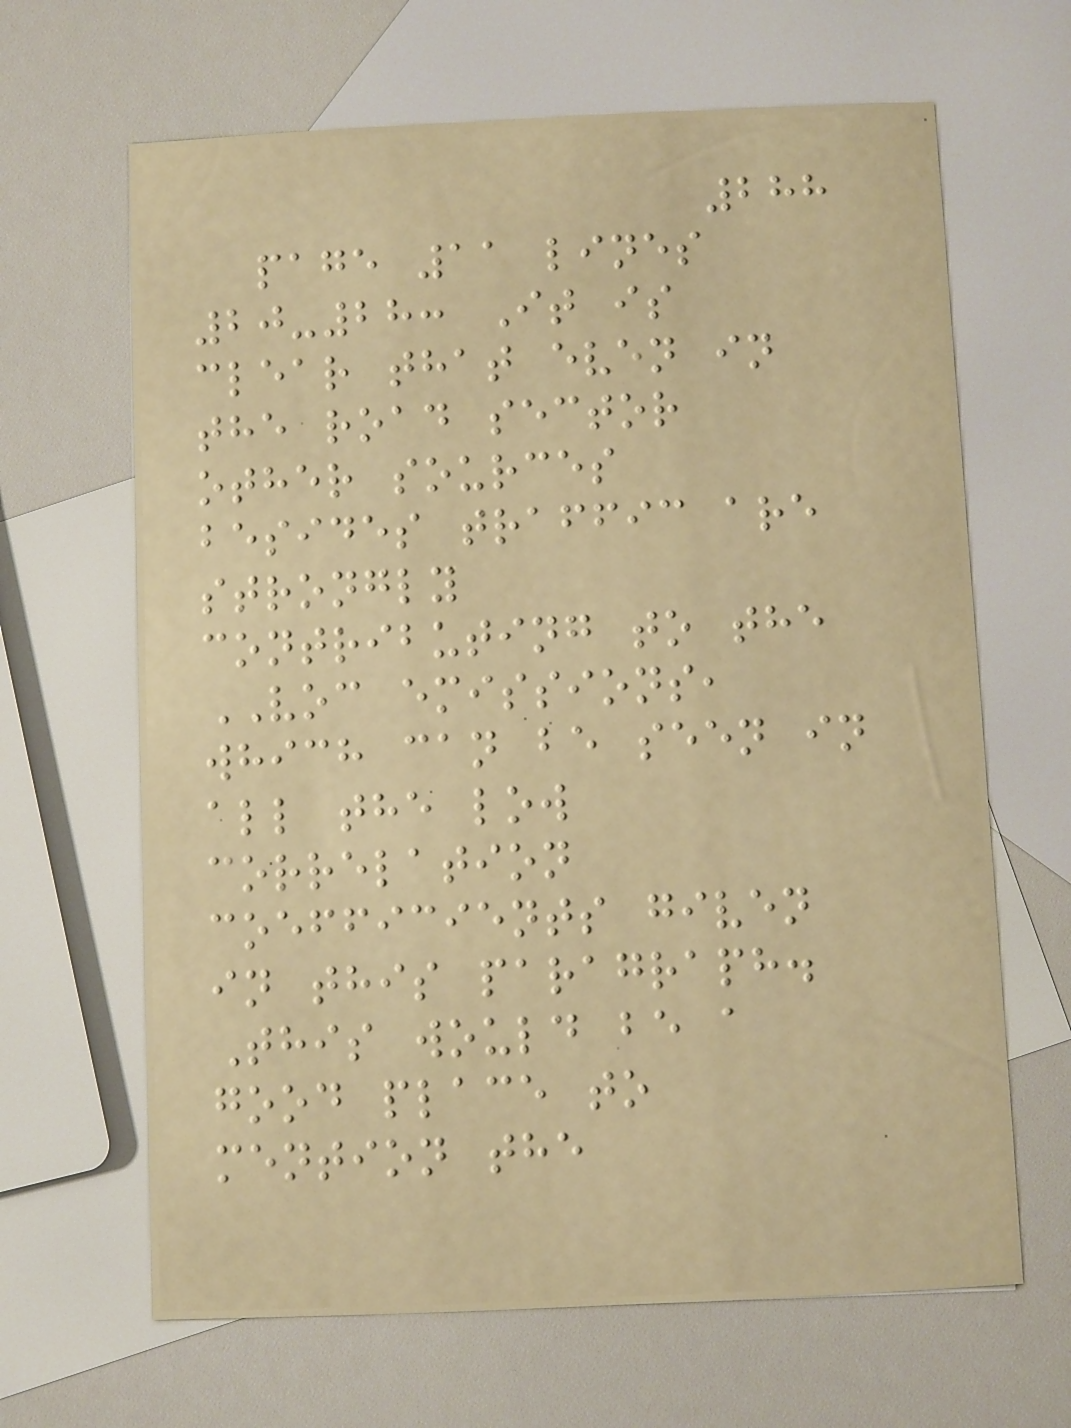288
page 11 lines
20-28: It is
clear that even in
the road sector
other sources
besides traffic are
strongly
contributing to the
VOC emissions,
which can be seen in
all the low
correlation
coefficients given
in this paragraph.
This would be a
good place to
mention the
